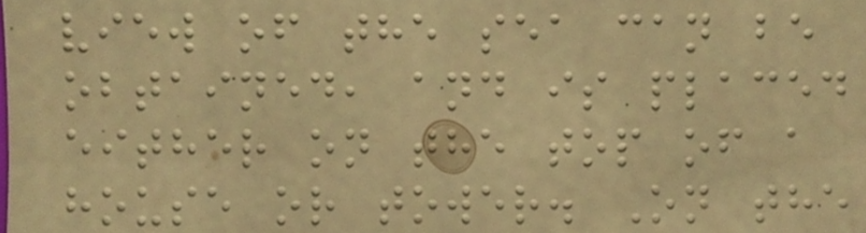view of the sea can be
obtained, and is placed
either on the top of a
house or tower. On the
